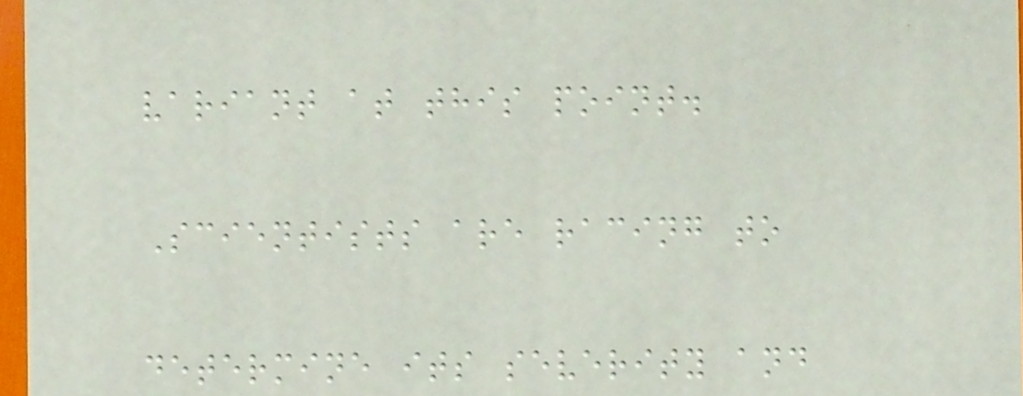variant at this point.
Scientists are racing to
determine its severity and
